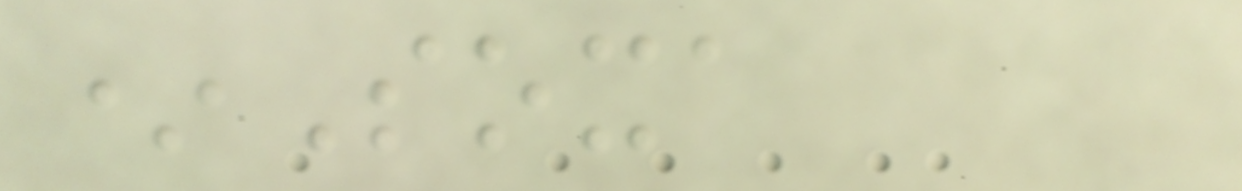*Soxa
